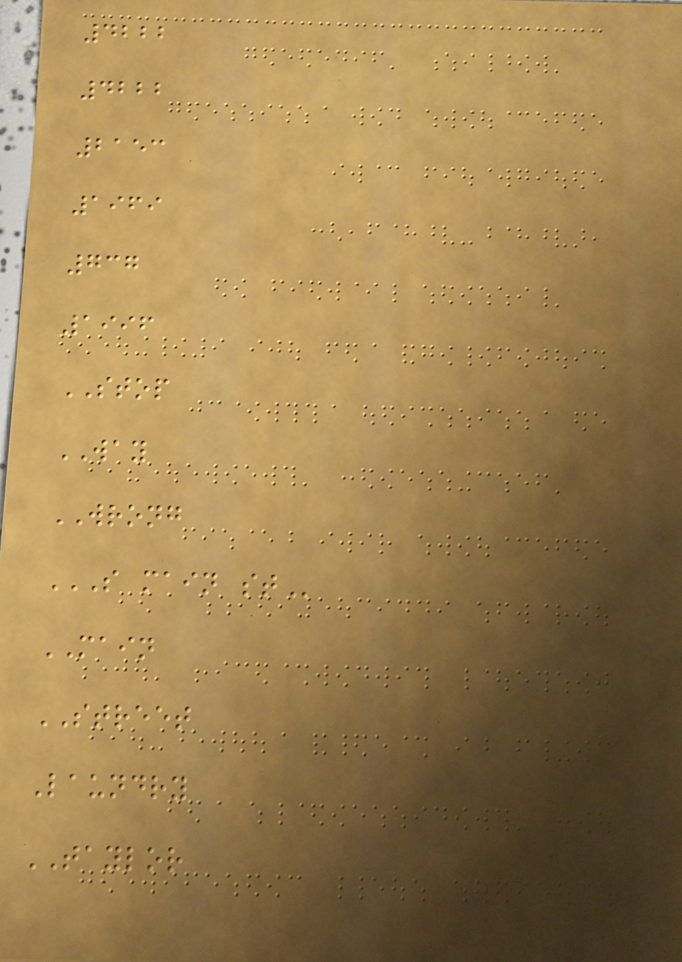4222
4222
2153
1969
737
1996
STOP
WAY
WRONG
S MAIN ST
MAIN
STREET
Laundry
TAYLOR
